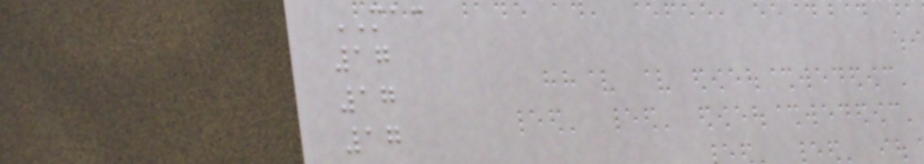MAC
17
17
17
